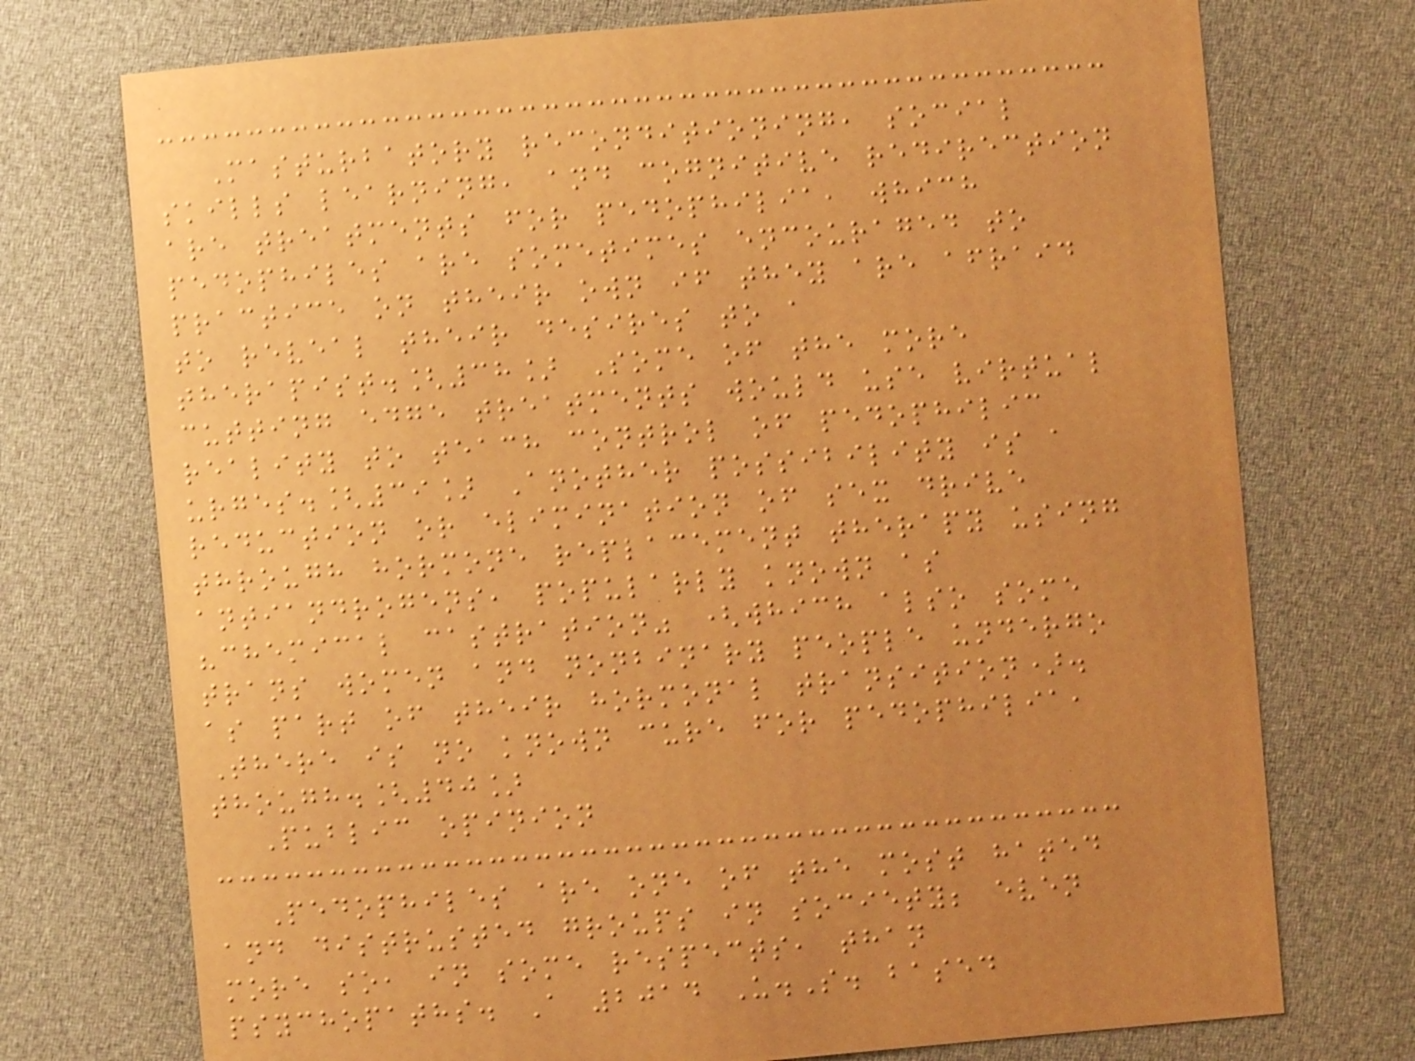Masturbatory reconditioning, social
skills learning, and cognitive redirection
are treatments for pedophilia, which
pedophiles are sometimes encouraged to
practice on their own if they are afraid
to reveal their desires to a
therapist.[38] Some of the more
cutting edge treatments would use virtual
reality to teach control of pedophilic
urges.[39] Another possibility is a
reduction or elimination of sex drive
through hormone replacement therapy using
antiandrogens, popularly known as
"chemical castration" (which also some
trans women and nonbinary people undergo
as part of their hormonal transition).
There is no known cure for pedophilia,
though.[40]
Public opinion
Pedophiles are one of the most hated
and distrusted groups in society; even
more so, in some respects, than
psychopaths. A 2014 U.S. based
